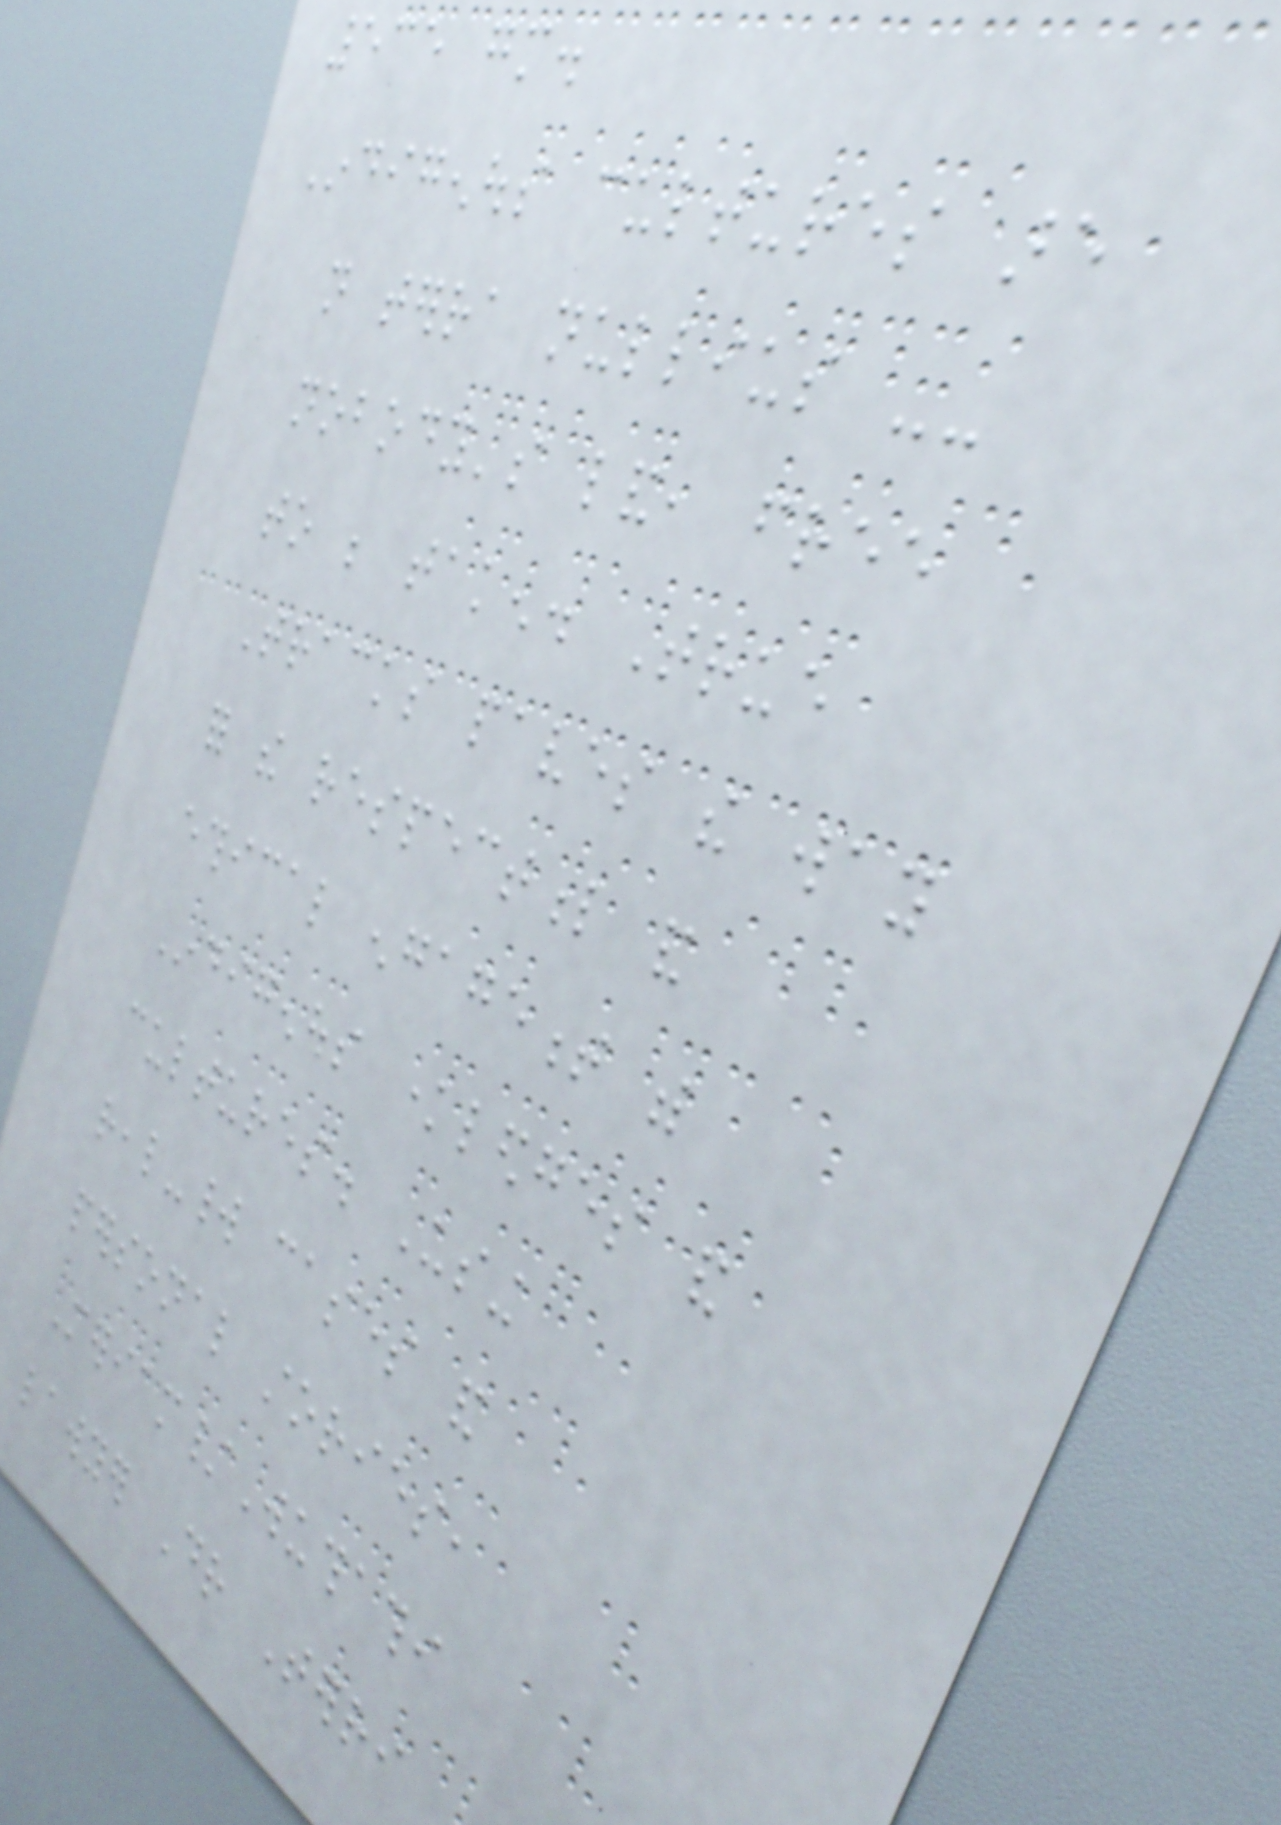535 gm.
Indigenous cultures are
not terra nullius --
nobody's land, free
to be taken. True
Tracks paves the way
for the respectful and
ethical engagement with
Indigenous knowledges and
cultures. Using
real-world cases and
personal stories,
Meriam/Wuthathi
lawyer Dr Terri
